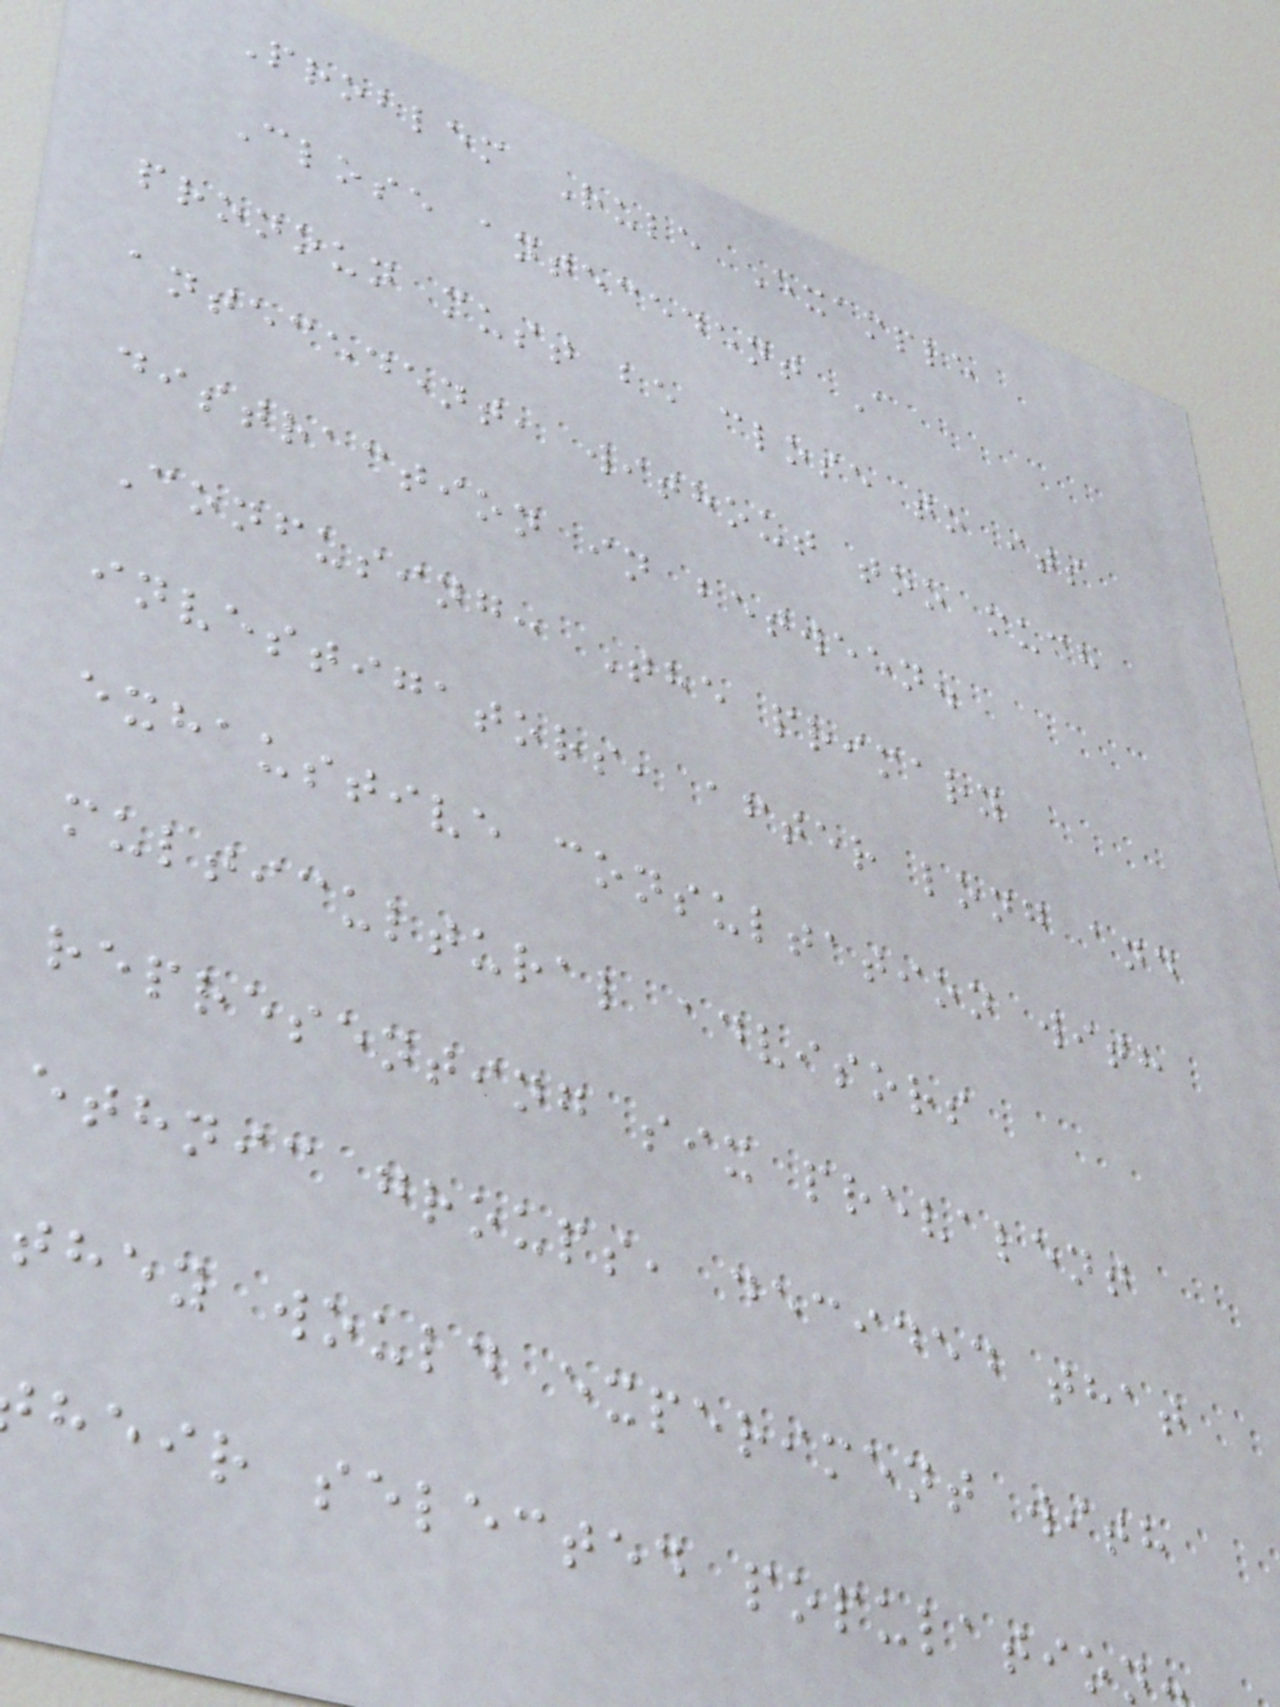Problem Rule Example
Close antecedent A
pronoun must be close to its
antecedent, without too much
distraction in between.
Confusing: The primary
investigators, after long and
exhaustive consultation with
multicultural advisors
representing six prevalent
ethnic groups, decided that
they would experiment with
heir selected populatio
